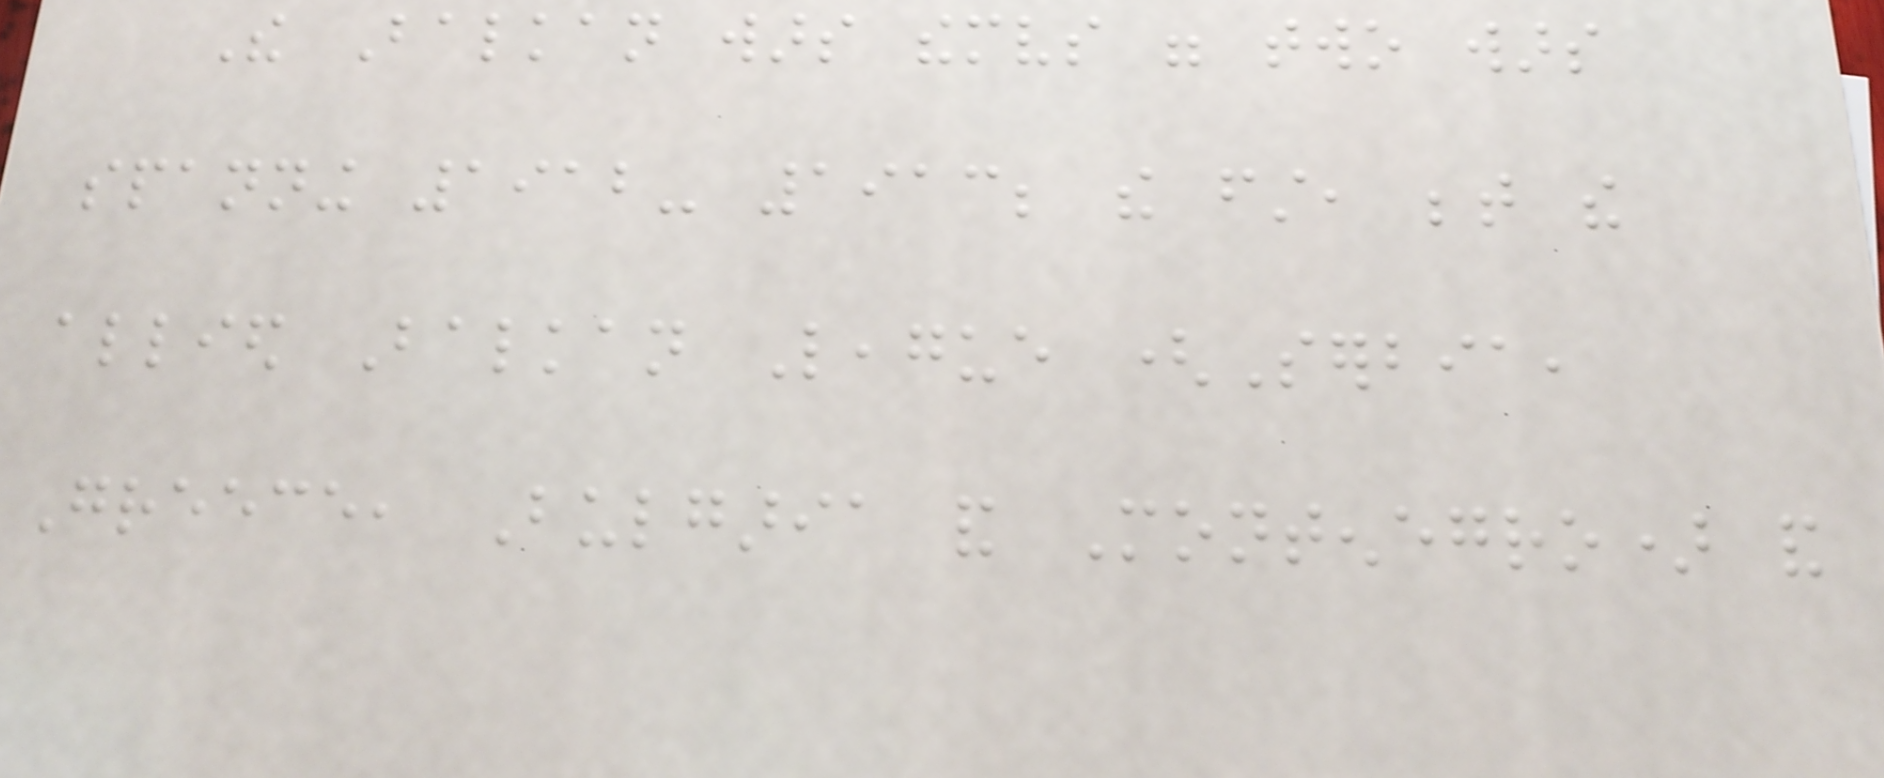The Balkan wars themselves were two wars
spanning 1912- 1913; the first, between the
allied Balkan League (Serbia,
Greece, Bulgaria and Montenegro) and
